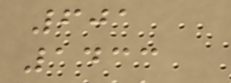601
1433
